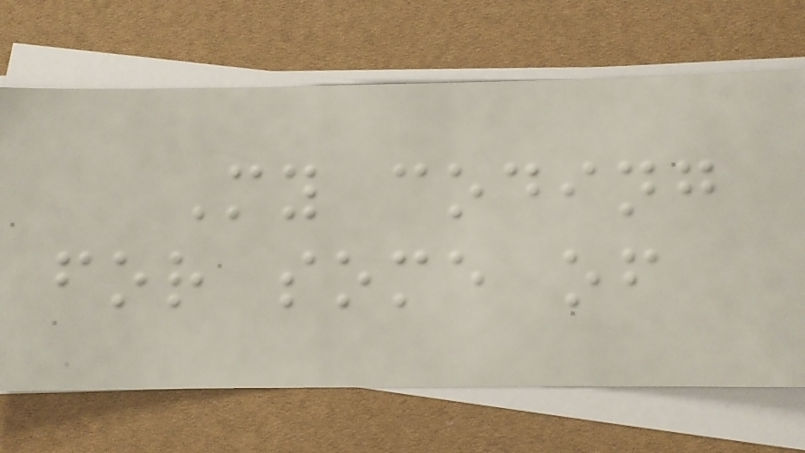My coding
for some of
